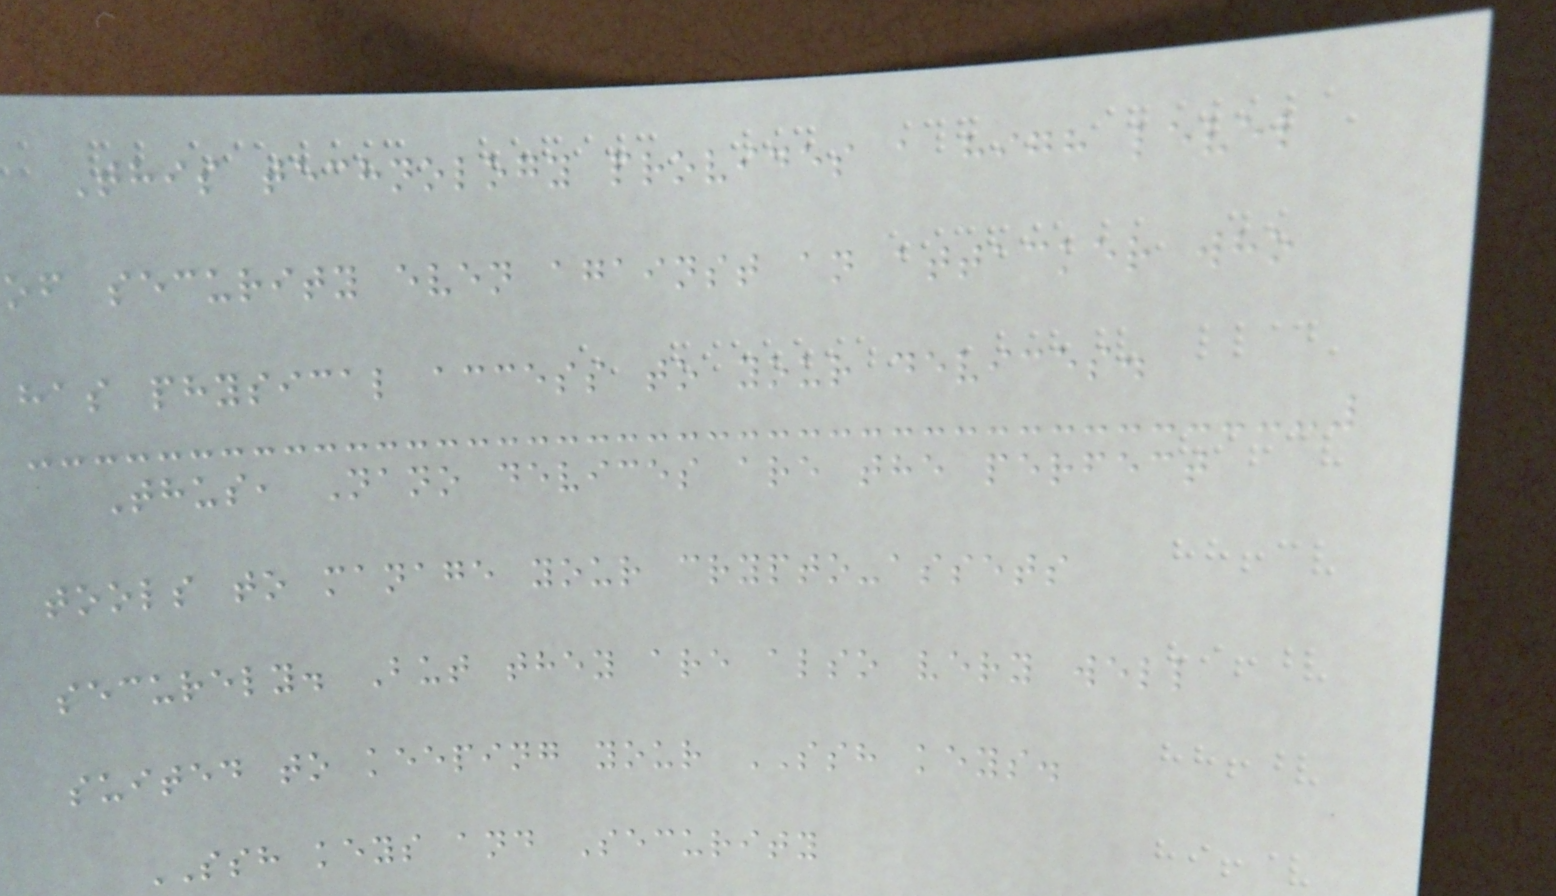This technology provides a high level
of security even against an attacker who
has physical access to your devices.
Thus, Nano devices are the perfect
tools to manage your crypto-assets
securely. But they are also very well
suited to keeping your SSH keys.
SSH keys and Security
